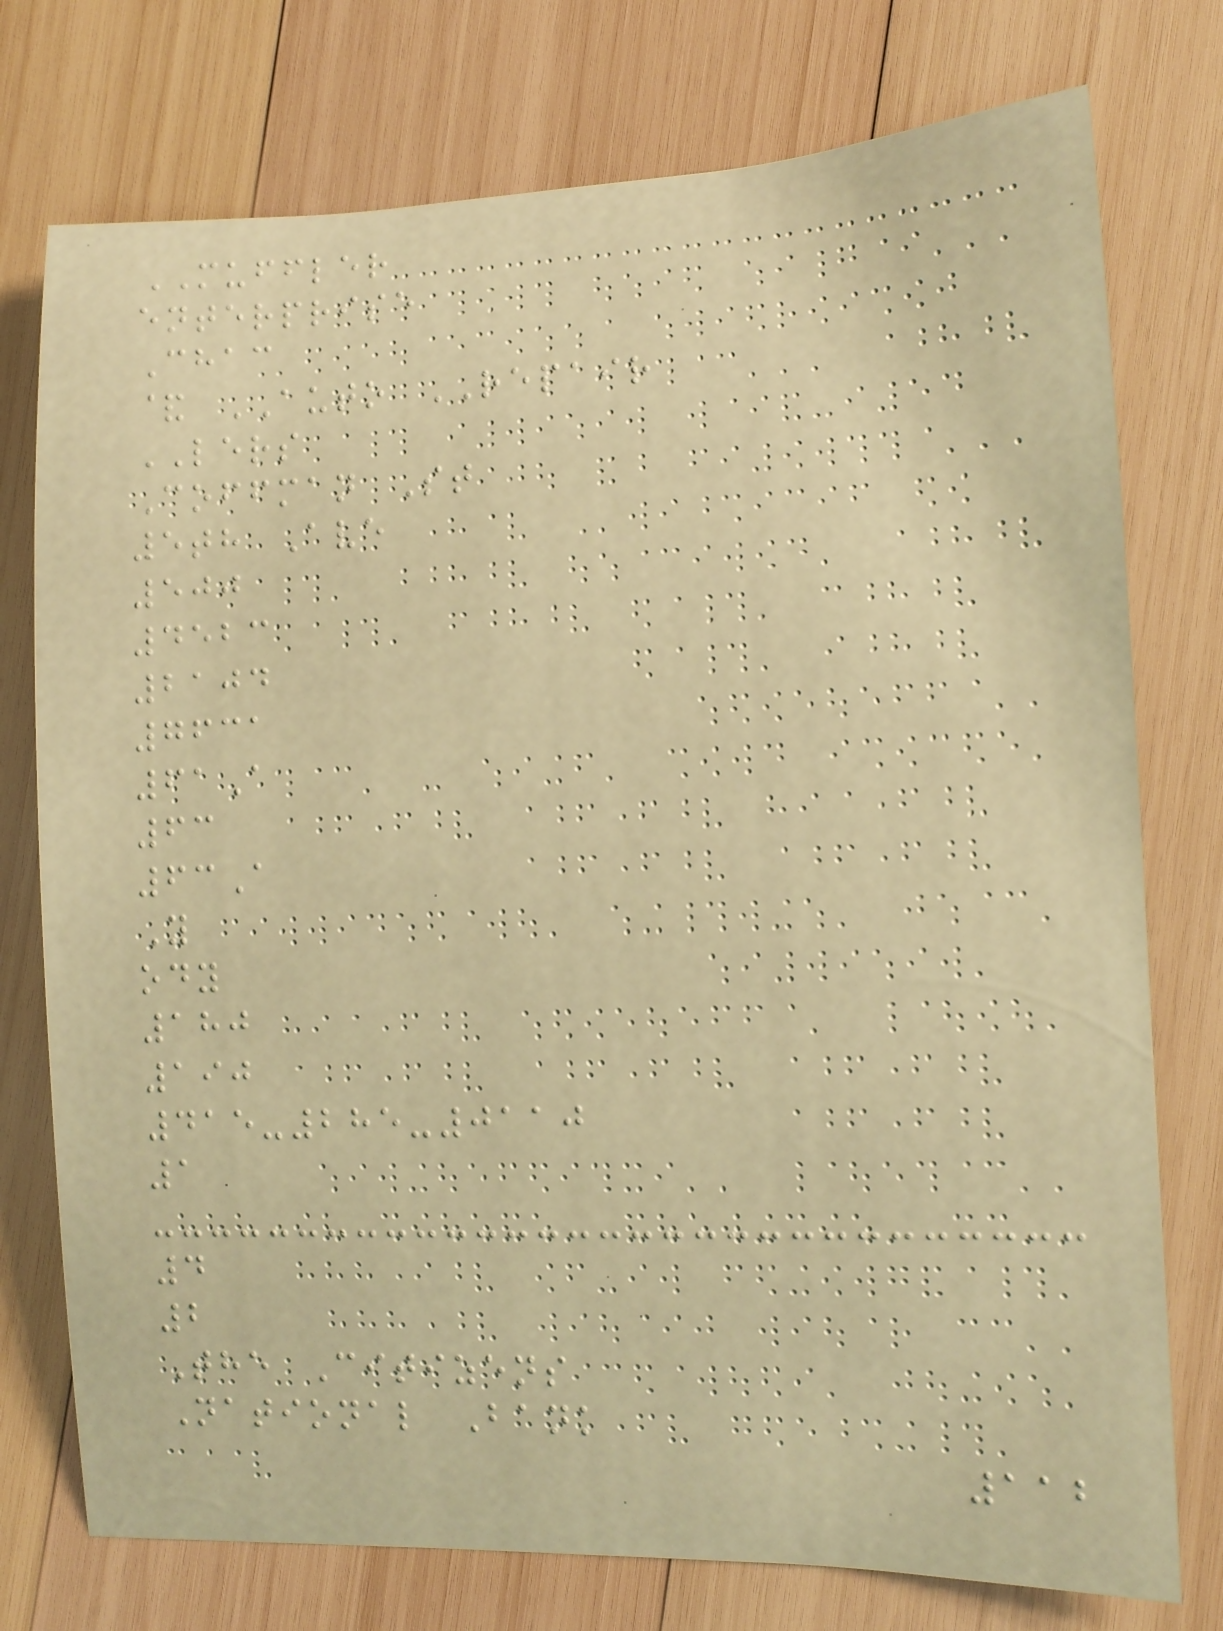MUFFLER
enterprise
Chac
& AUTO REPAIR
LERS
Coffman St
5th Ave
500
4523
2104
7631
61A
63
63A
Y
ody
180
190
415-285-0110
1
4
2
The Citizens
National Bank
112
